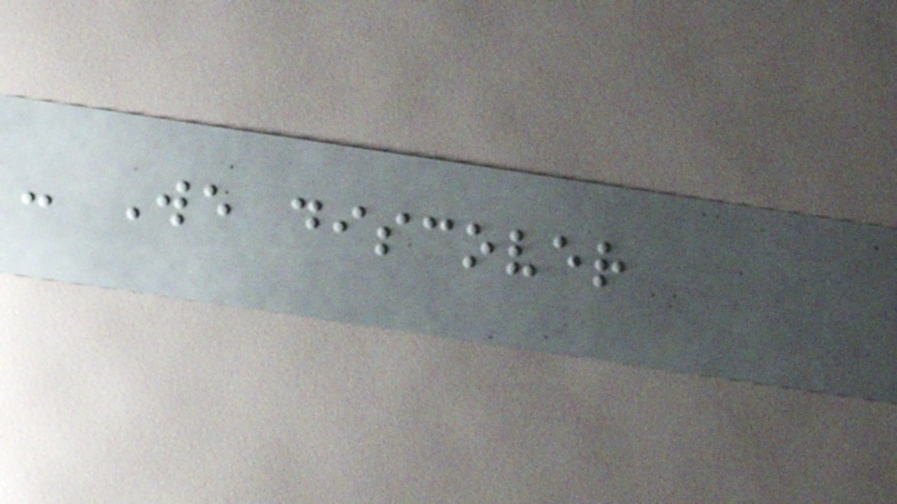- We discover
